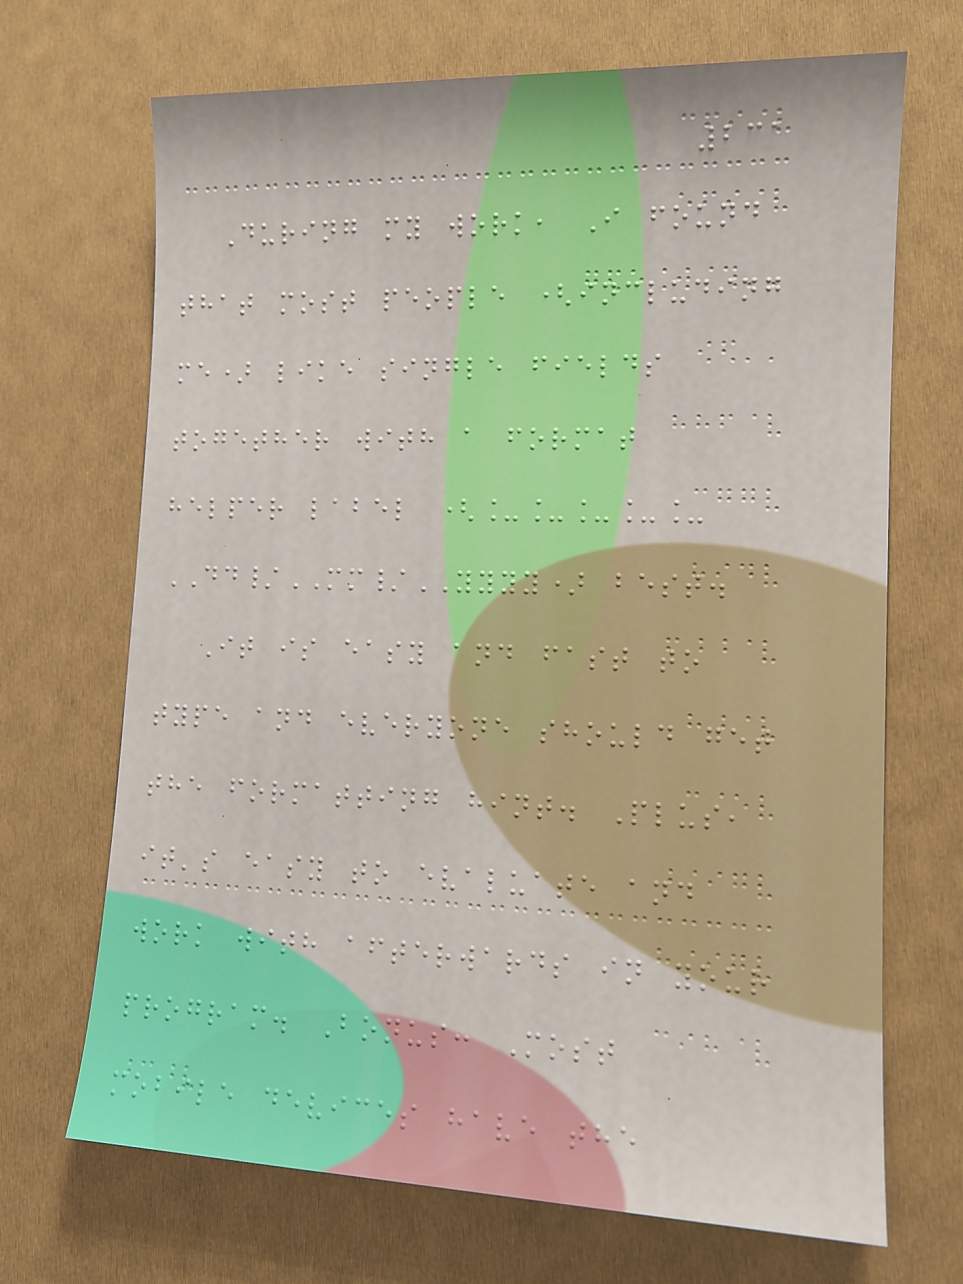231
During my work, I found
that most people (including
me) like single fields
together with a format
helper label (_____
DD/MM/YYYY) best.
It is easy and fast to
type and everyone should get
the formatting hint. Plus,
it's easy to evaluate and
work with afterwards in your
program. Bonus: Most
mobile devices have the
